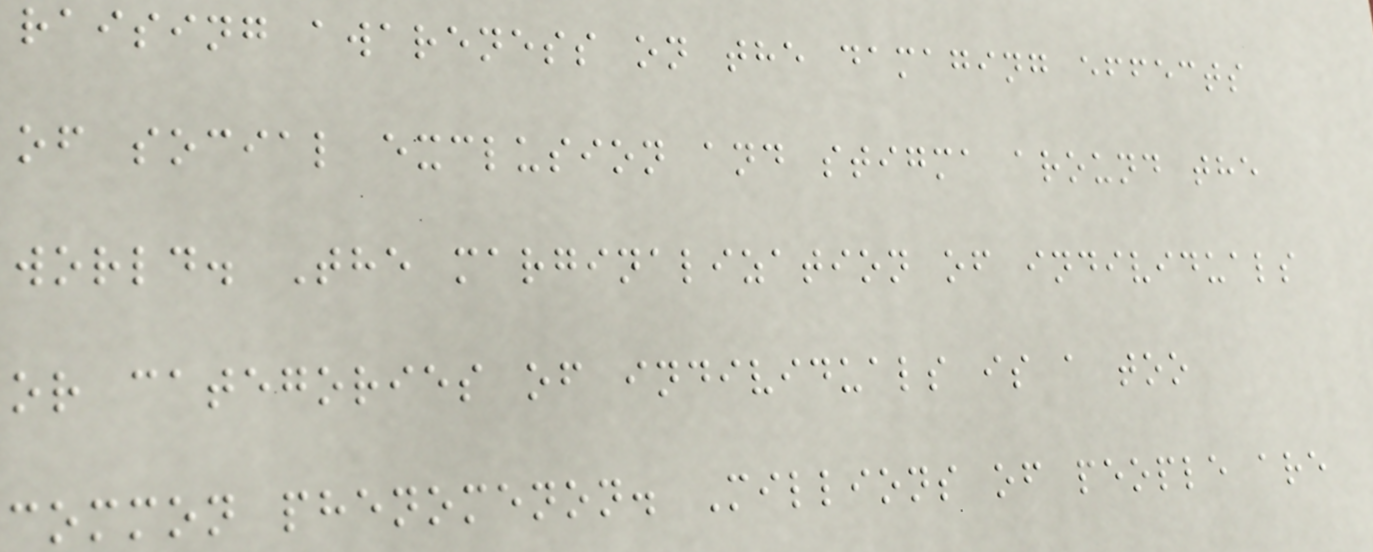raising awareness on the damaging effects
of social exclusion and stigma around the
world. The marginalization of individuals
or categories of individuals is a too
common phenomenon. Millions of people are
